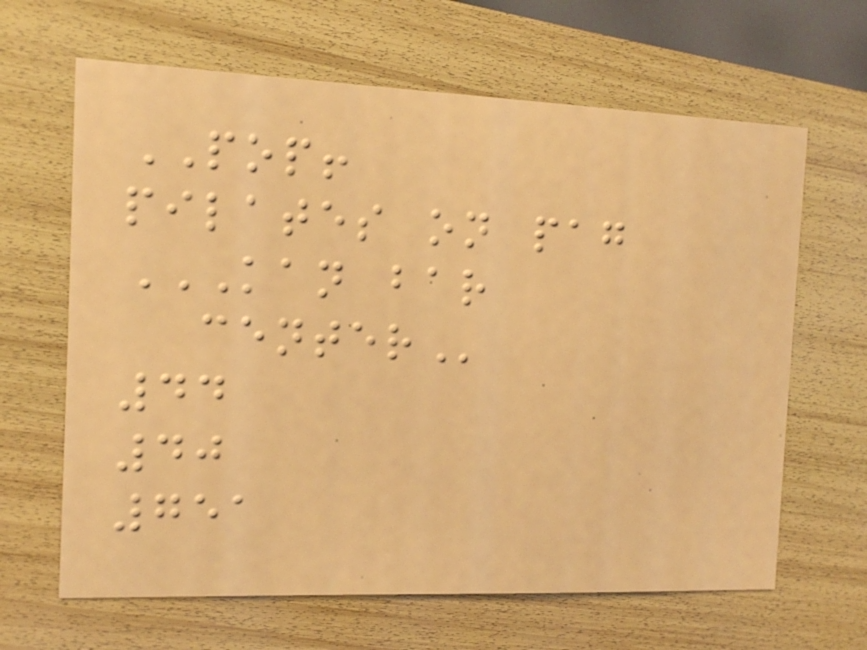POP!
pilates on pag
KAN BAR
CENTER
44
40
751
